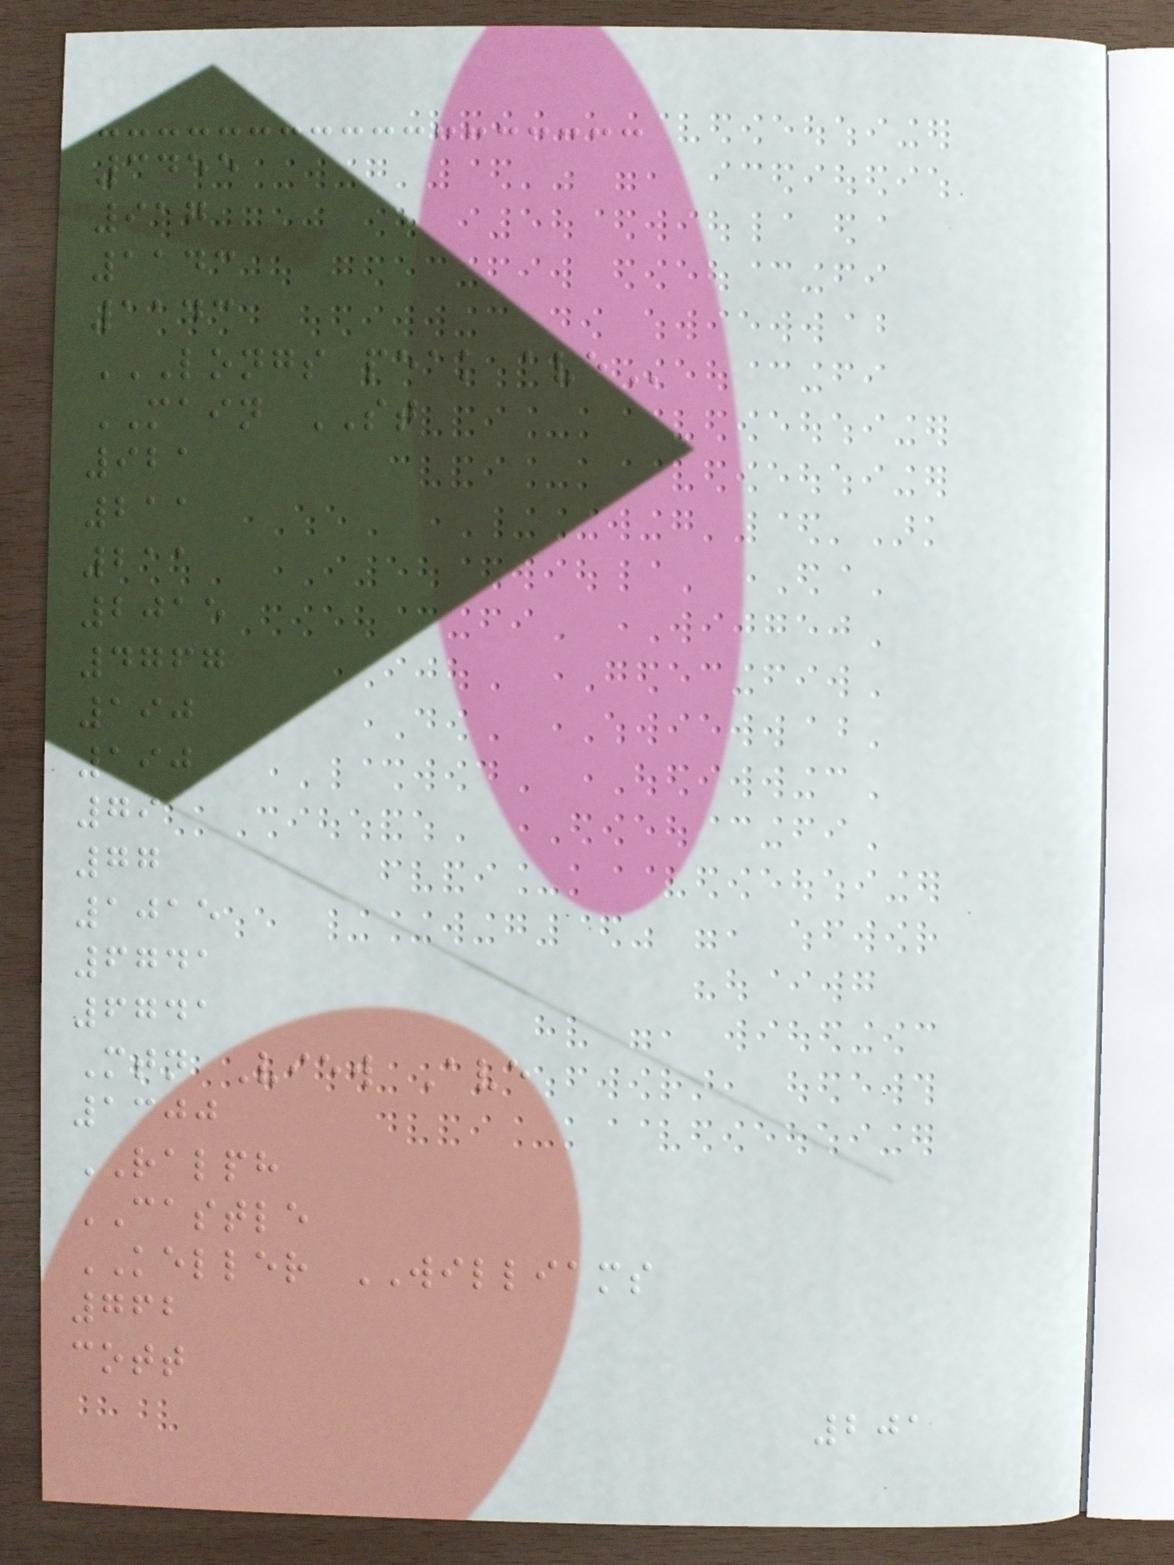3455
917
1143
1143
LONGS PEAK AVE
MAIN ST
921
211
211
2015
4767
190
190
79
77
1015
6741
6741
Mtn View Ave
1300
RALPH
CASTLE
KELLER WILLIAMS
762
cott
201
